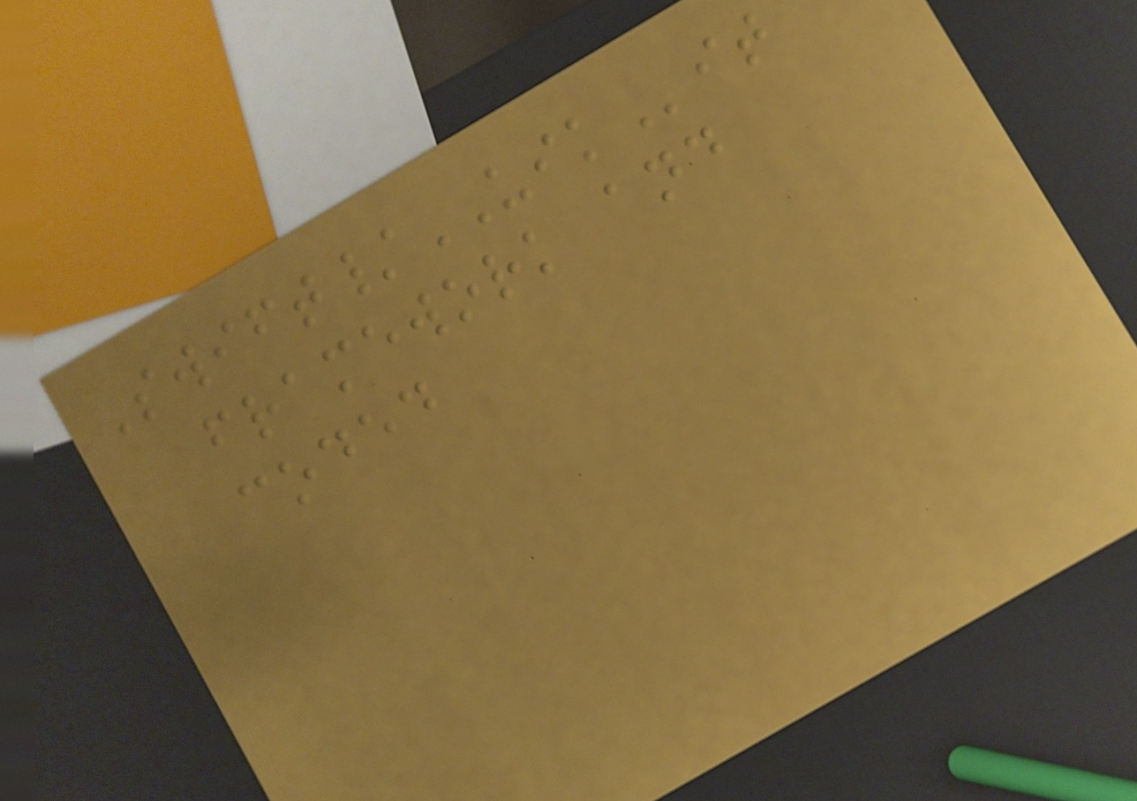Swift/UIKit
framework and
coded
